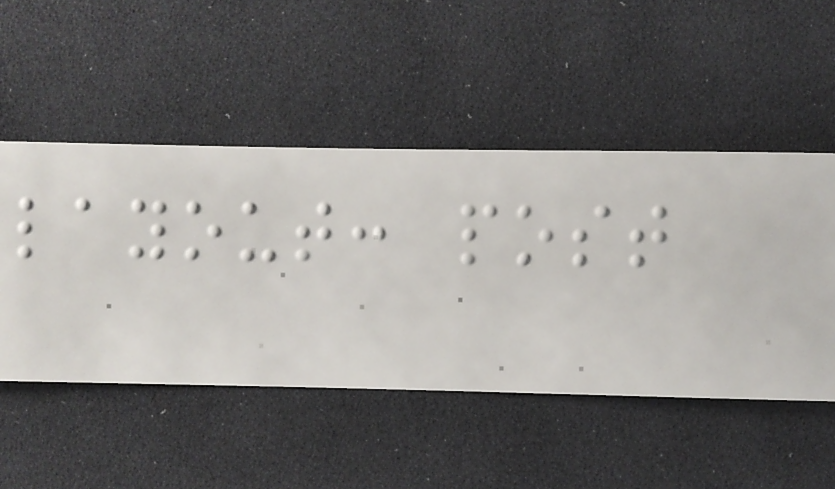layout: post
